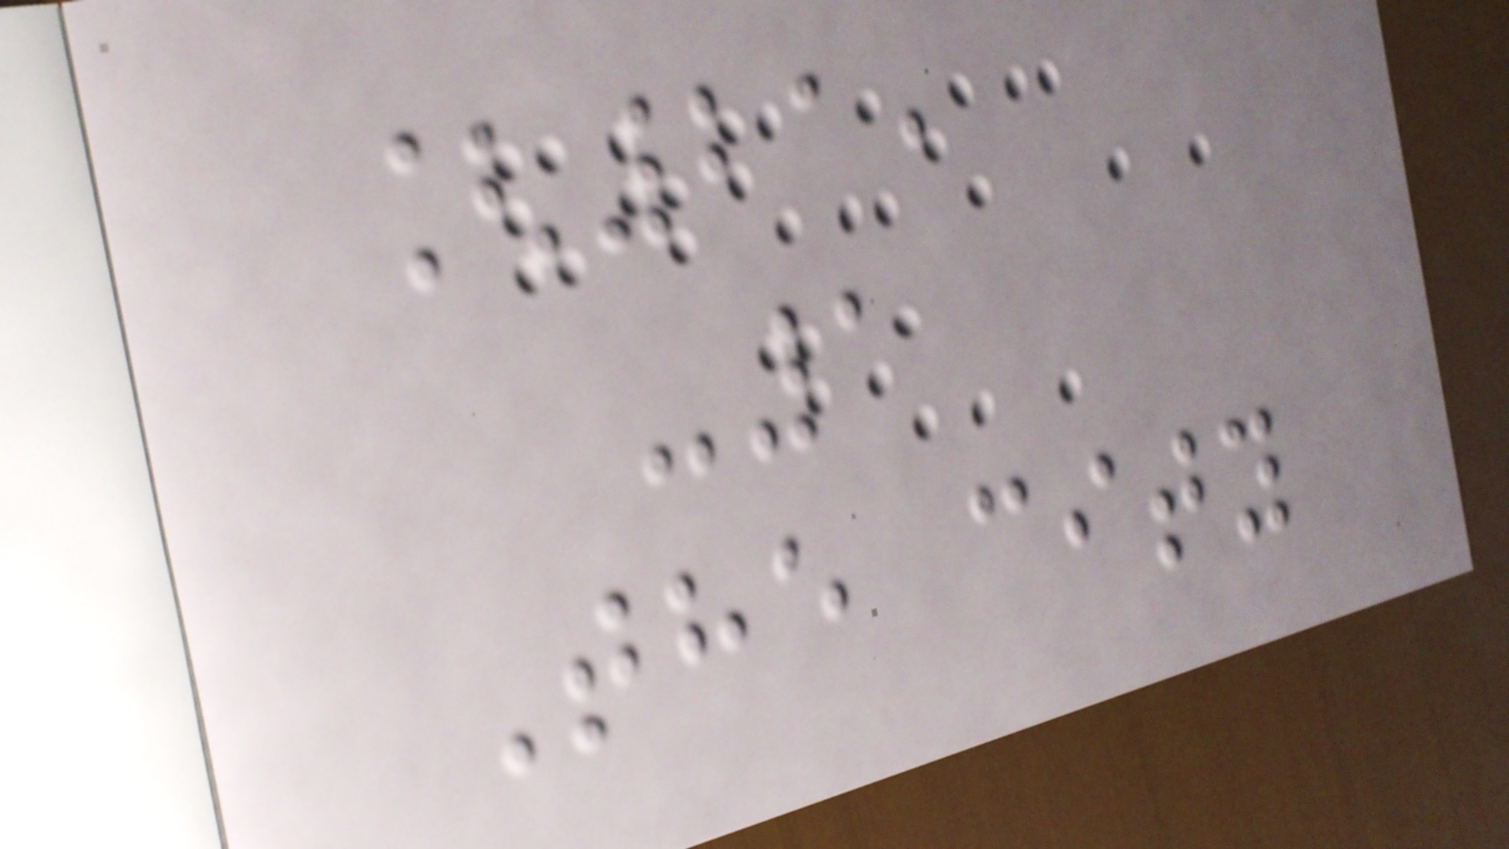[21,
-1
The city
